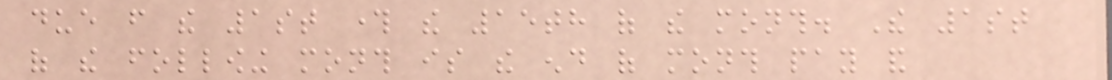due from the 1st through the 15th of the month. The 1st
of the following month is the end of month pay and
